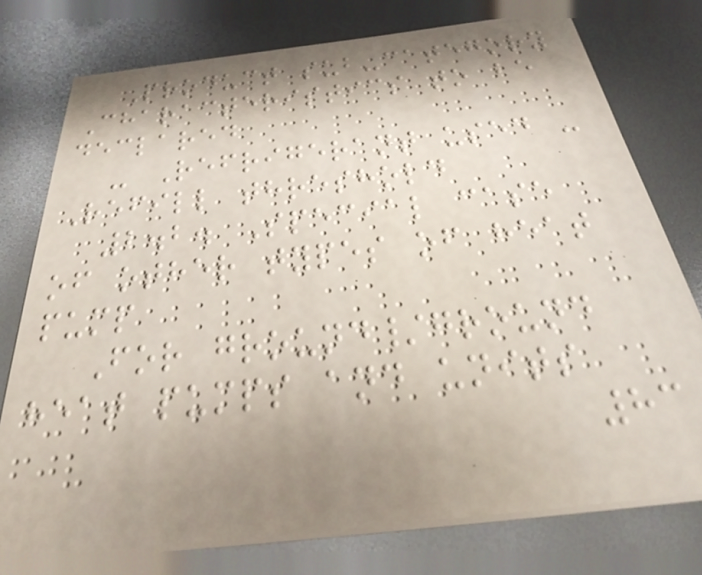Product sub-category
Characteristics to be
declared
- Refrigerant used -
Refill threshold
2.2. Special case
of other types of heat
pump
For ground/ground
heat pumps and units
83
